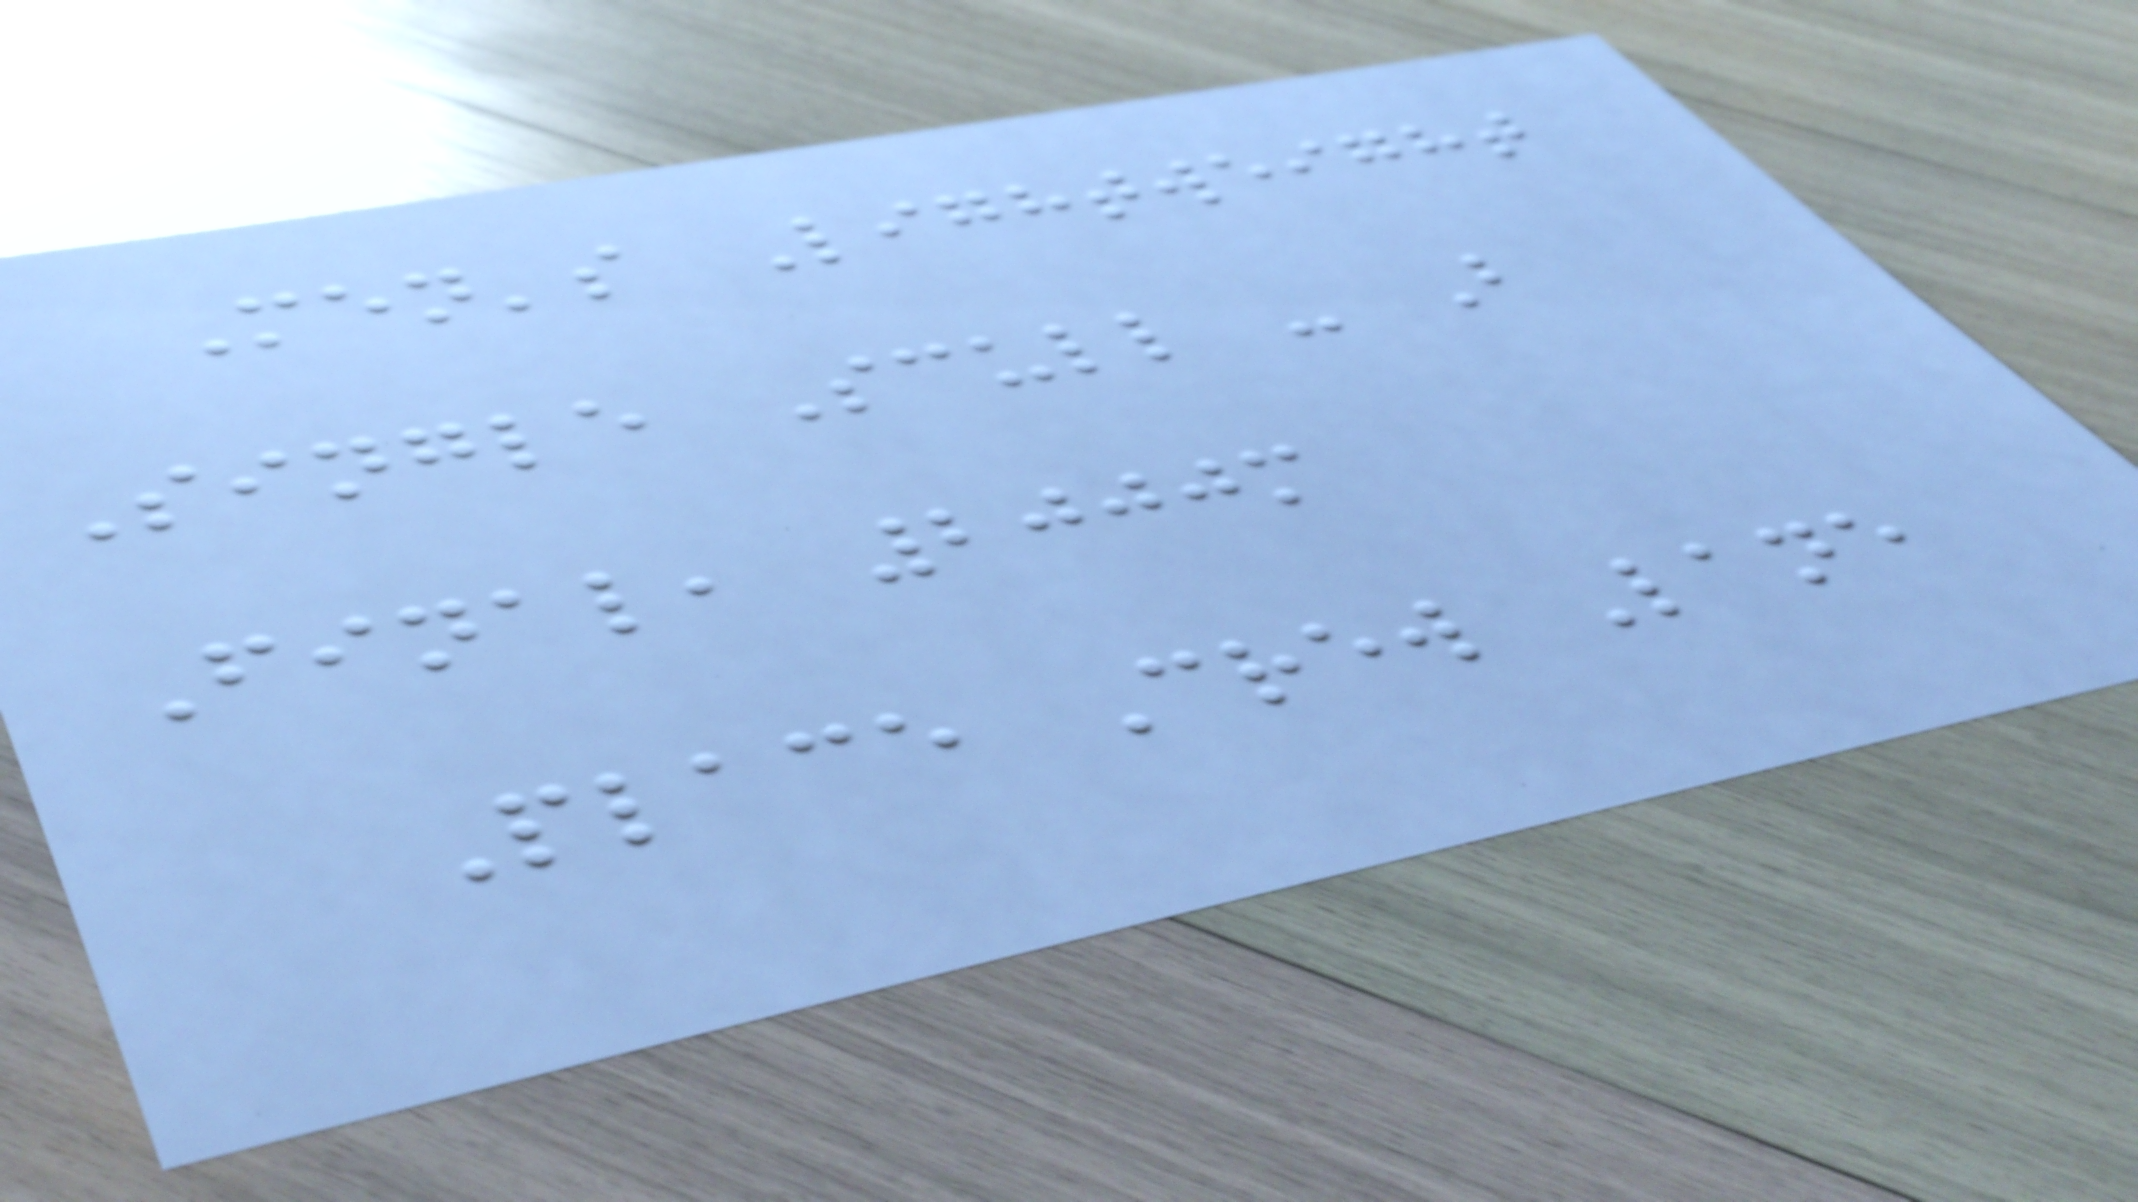Men's Lightweight
Single Scull - B
Final, 2000m
Place Crew Lane
